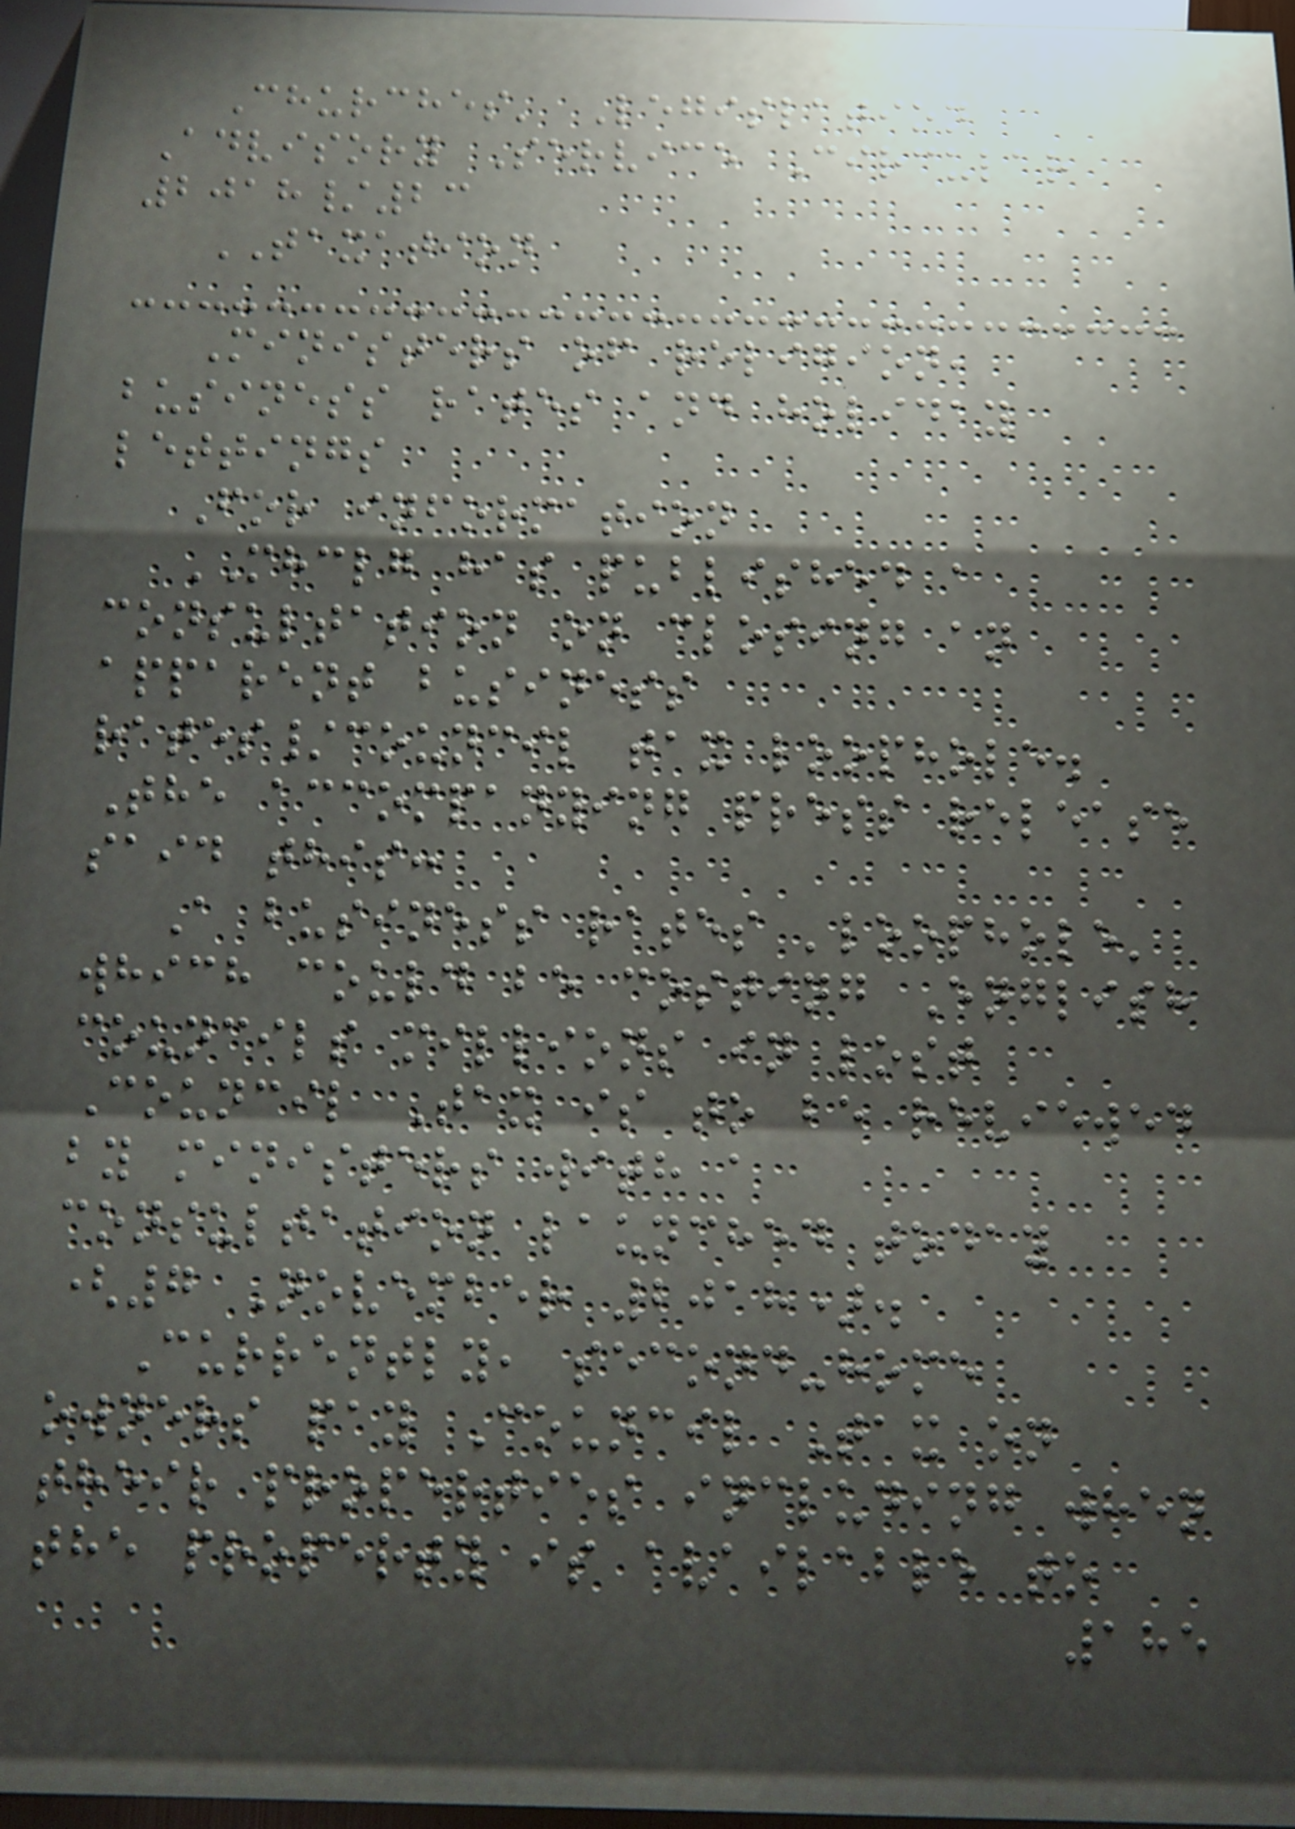Churches' Legislation
Advisory Service Circular
2018/23
TAXATION
Ministers of religion,
business rates and holiday
lettings
For information
MHCLG has published a
consultation on closing an
apparent business
rates/council tax loophole.
The accompanying press release
said this:
A business rates 'loophole'
which could be costing English
councils millions in lost
Council Tax is to be reviewed
by ministers with a
consultation launched today
(7 November 2018).
Currently, second-home
owners pay Council Tax on
their properties including when
the property is available to
185
